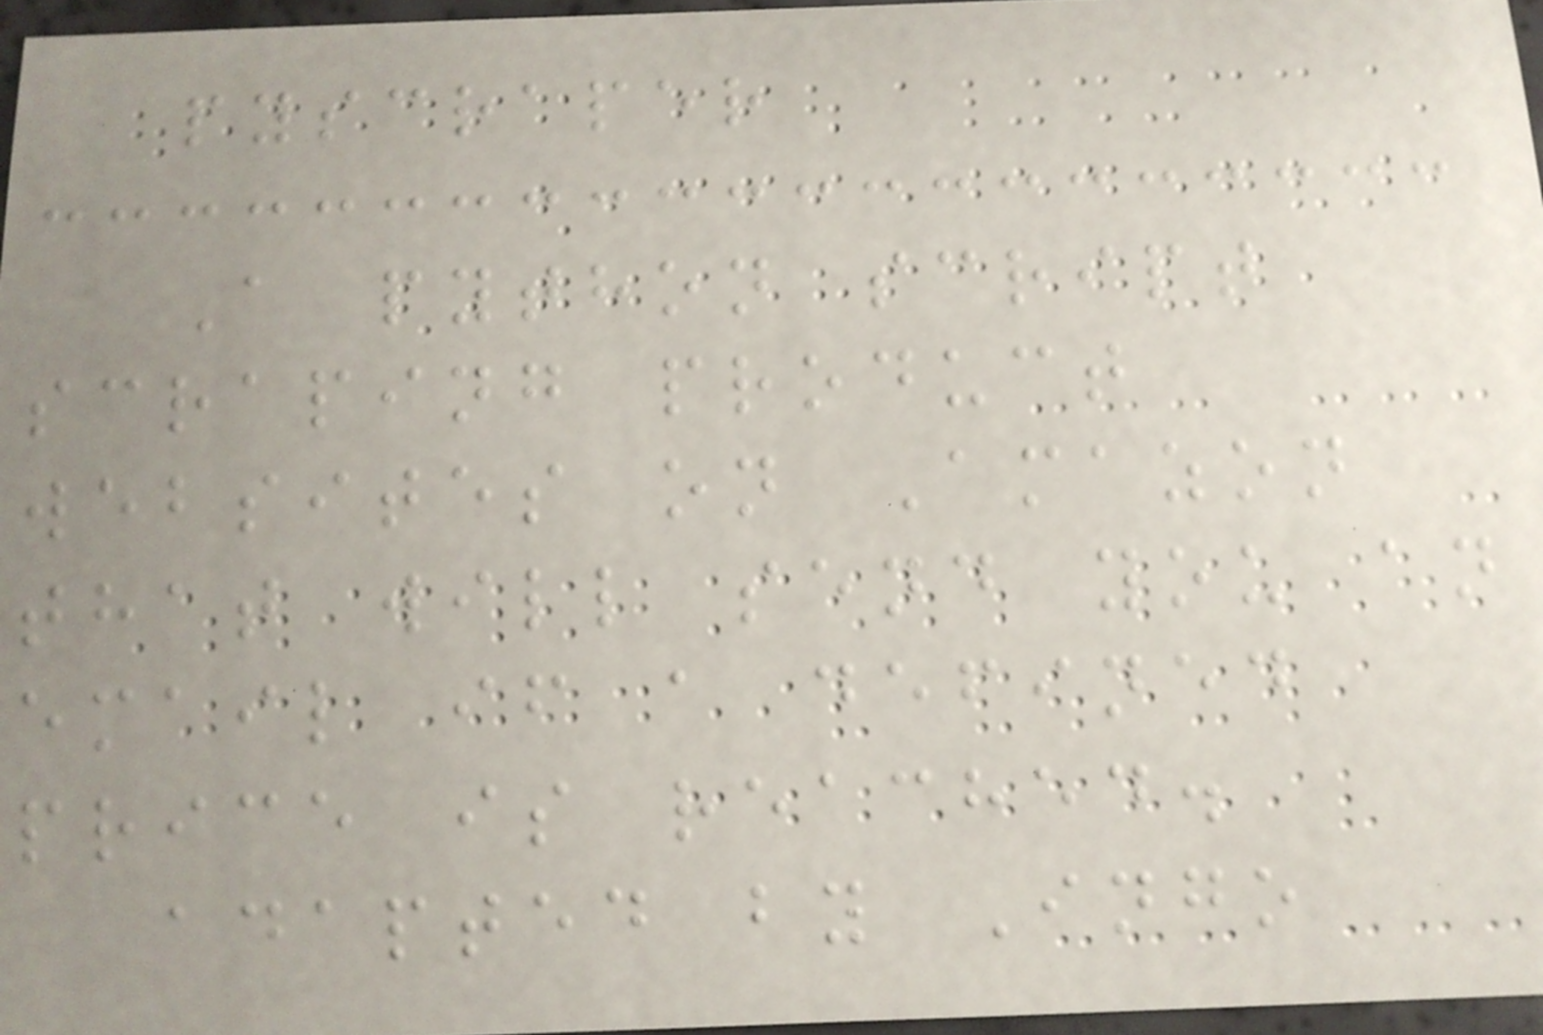pyscraper
A python script
scraping product
websites on Amazon
that will send you an
email if a defined
price is reached.
adapted by Ingo
